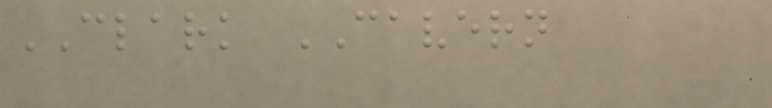CLARK CAVERN
